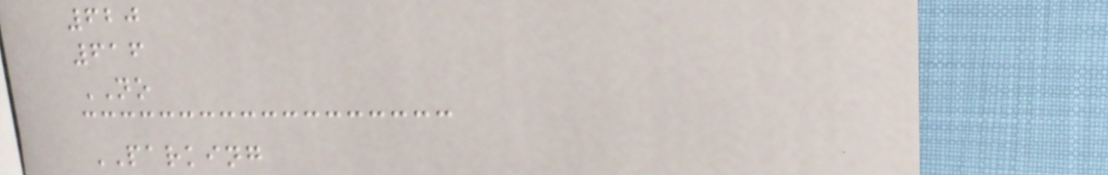620
616
NO
PARKING
